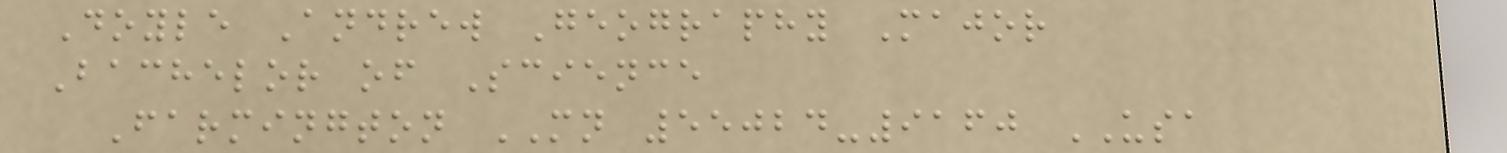Doyle Andrew Geography Major
Bachelor of Science
Farmington MN 55024-9160 USA
